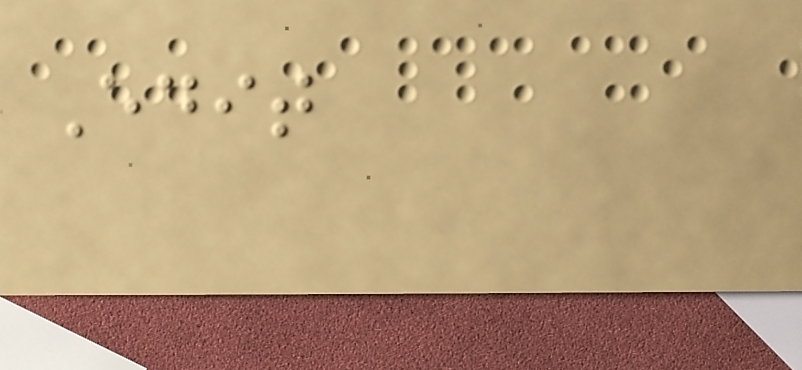Edit
